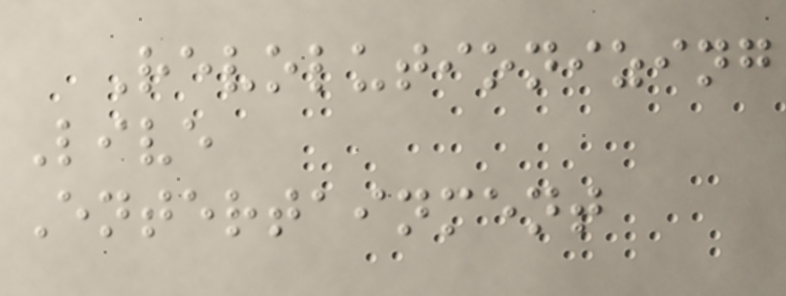Revolutionizing
Live
Entertainment
